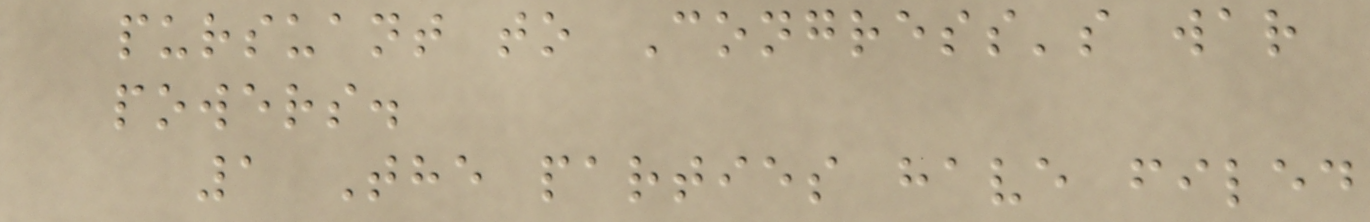pursuant to Congress's war
powers.
1 The parties have filed
